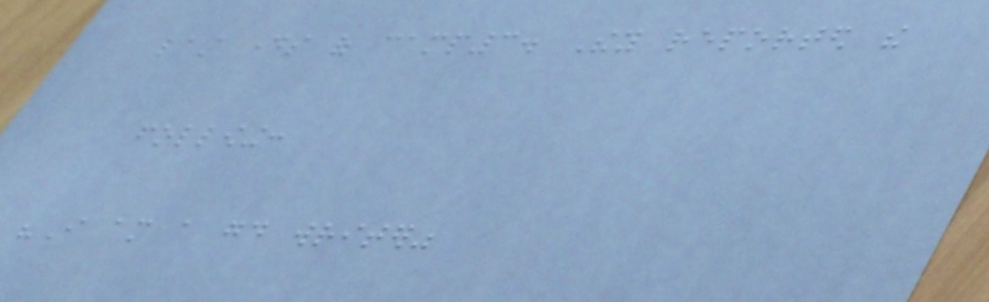last days of camp3. They reported the
following:
"I am a good writer"
